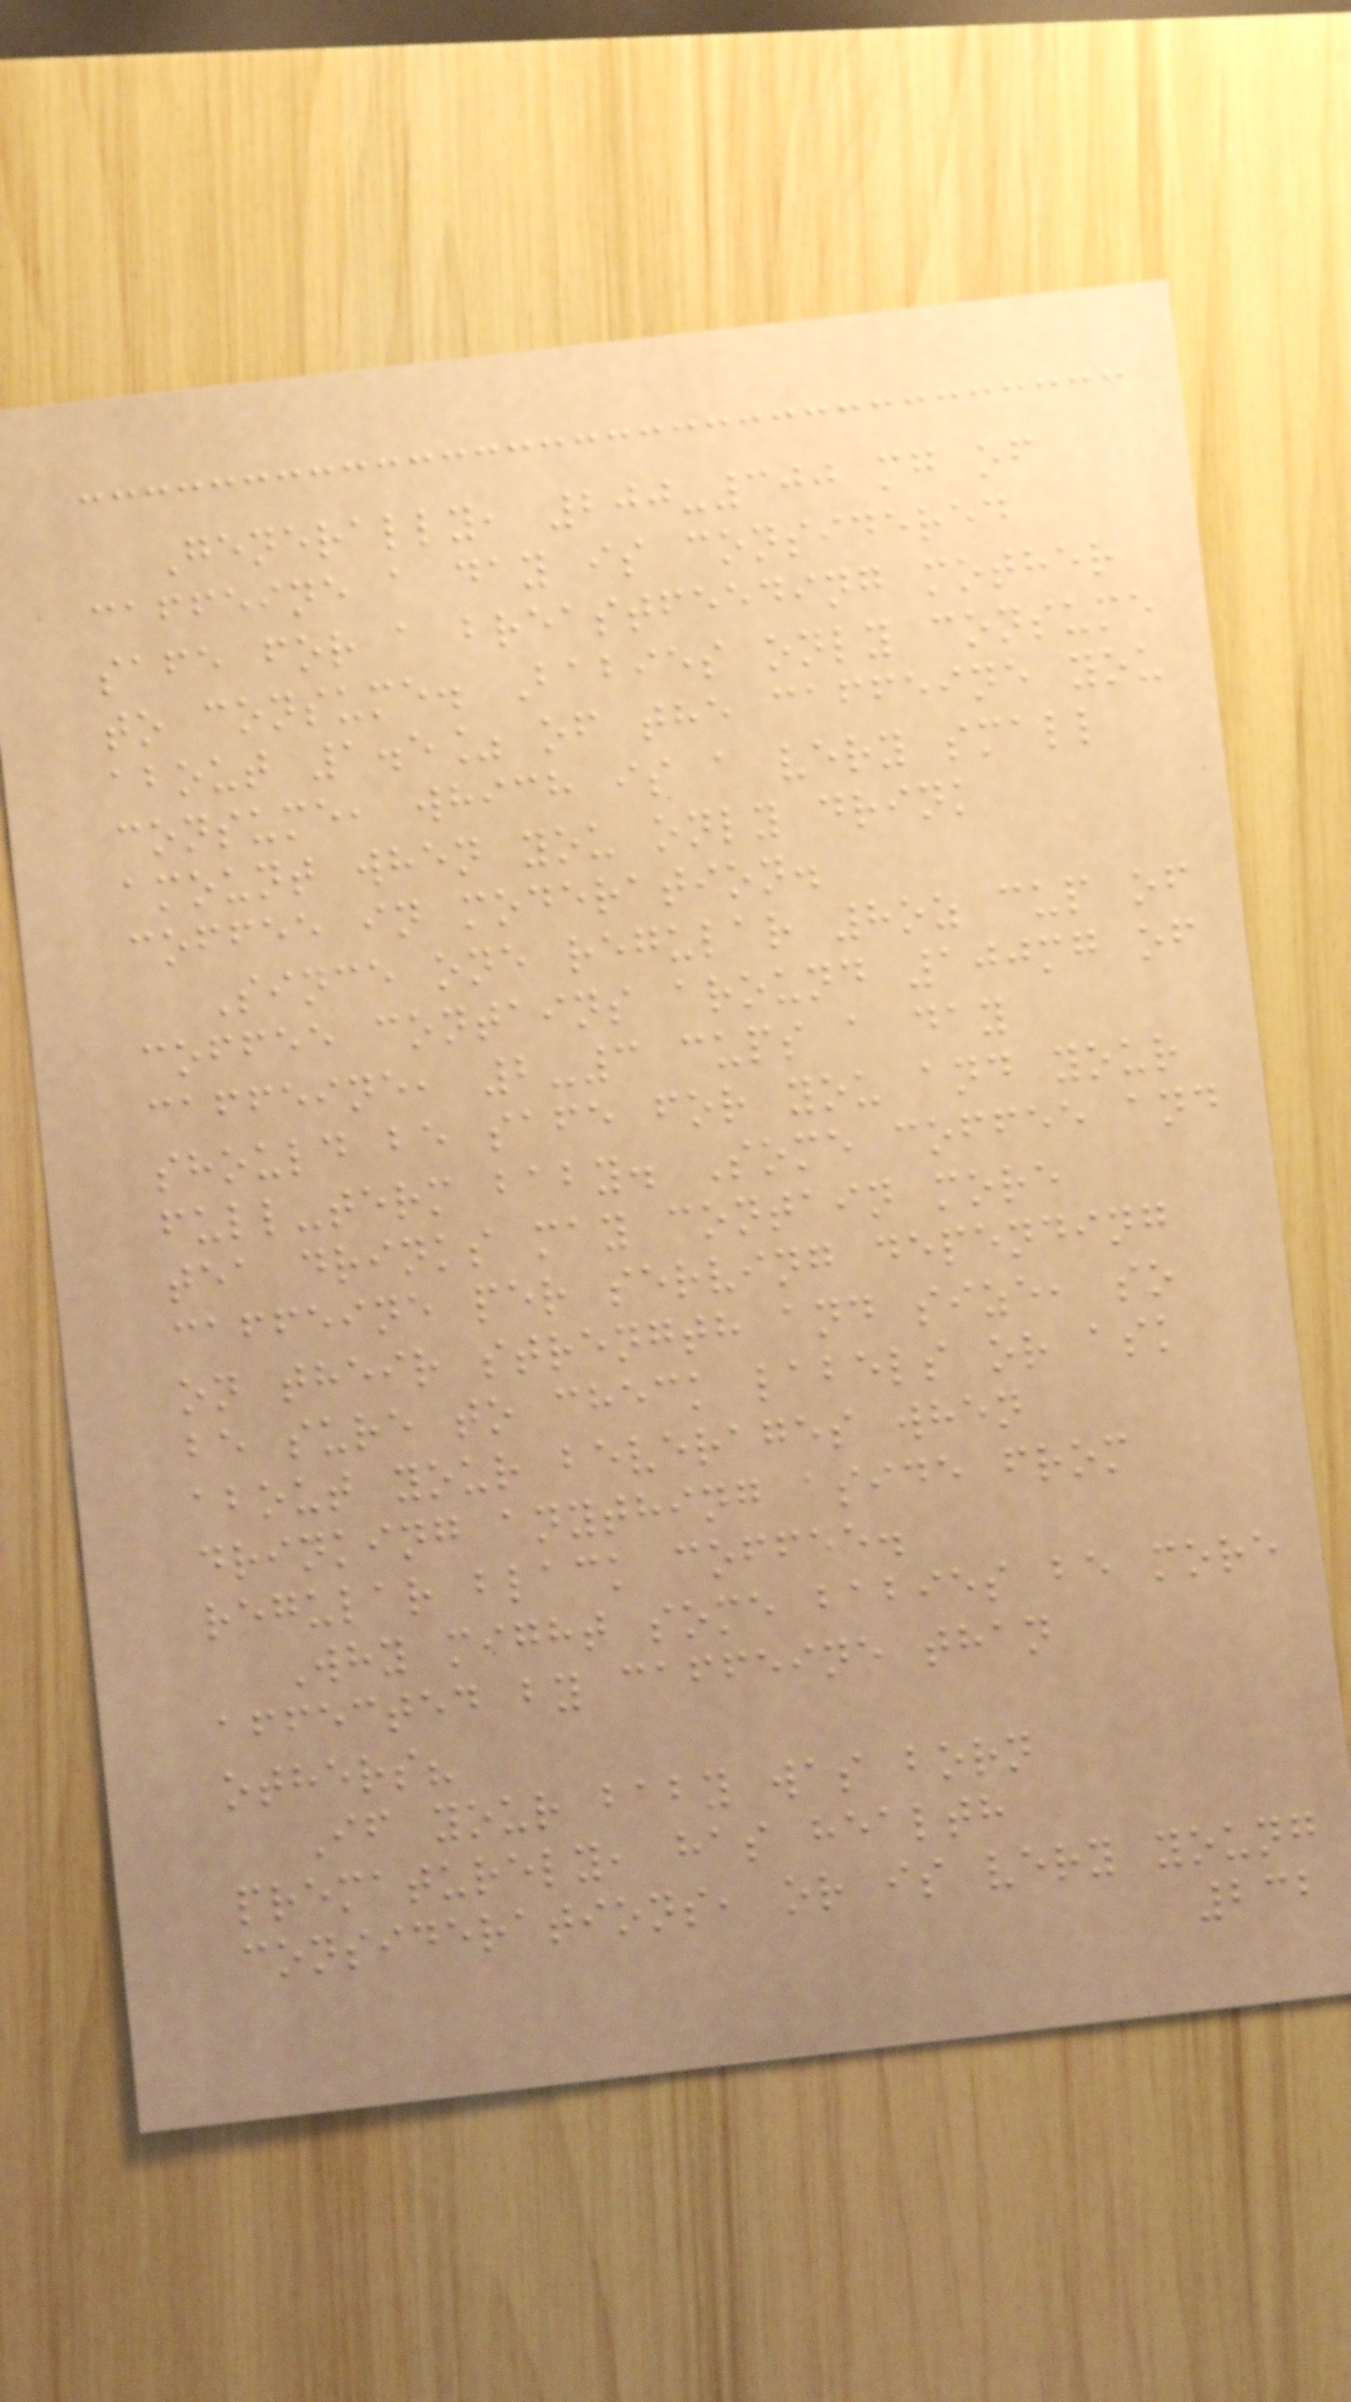Generally, 200-300 mg of
caffeine a day is considered
safe for a breastfeeding mother
to consume. Babies only consume
about 1.5% of the caffeine you
consume, which is a very small
amount when you only drink
coffee in moderation.
Since one regular 8oz cup of
coffee contains around 100mg of
caffeine, 2-3 cups a day
should be safe for you and your
full-term baby. Some coffee and
tea drinks may contain more
caffeine per serving depending
on their strength and size, so
be sure to check labels or ask
about your beverages when
drinking anything aside from
regular black coffee.
Why might some babies be more
affected by caffeine than
others?
If your baby was born
prematurely, has health
considerations, or is very young
232
